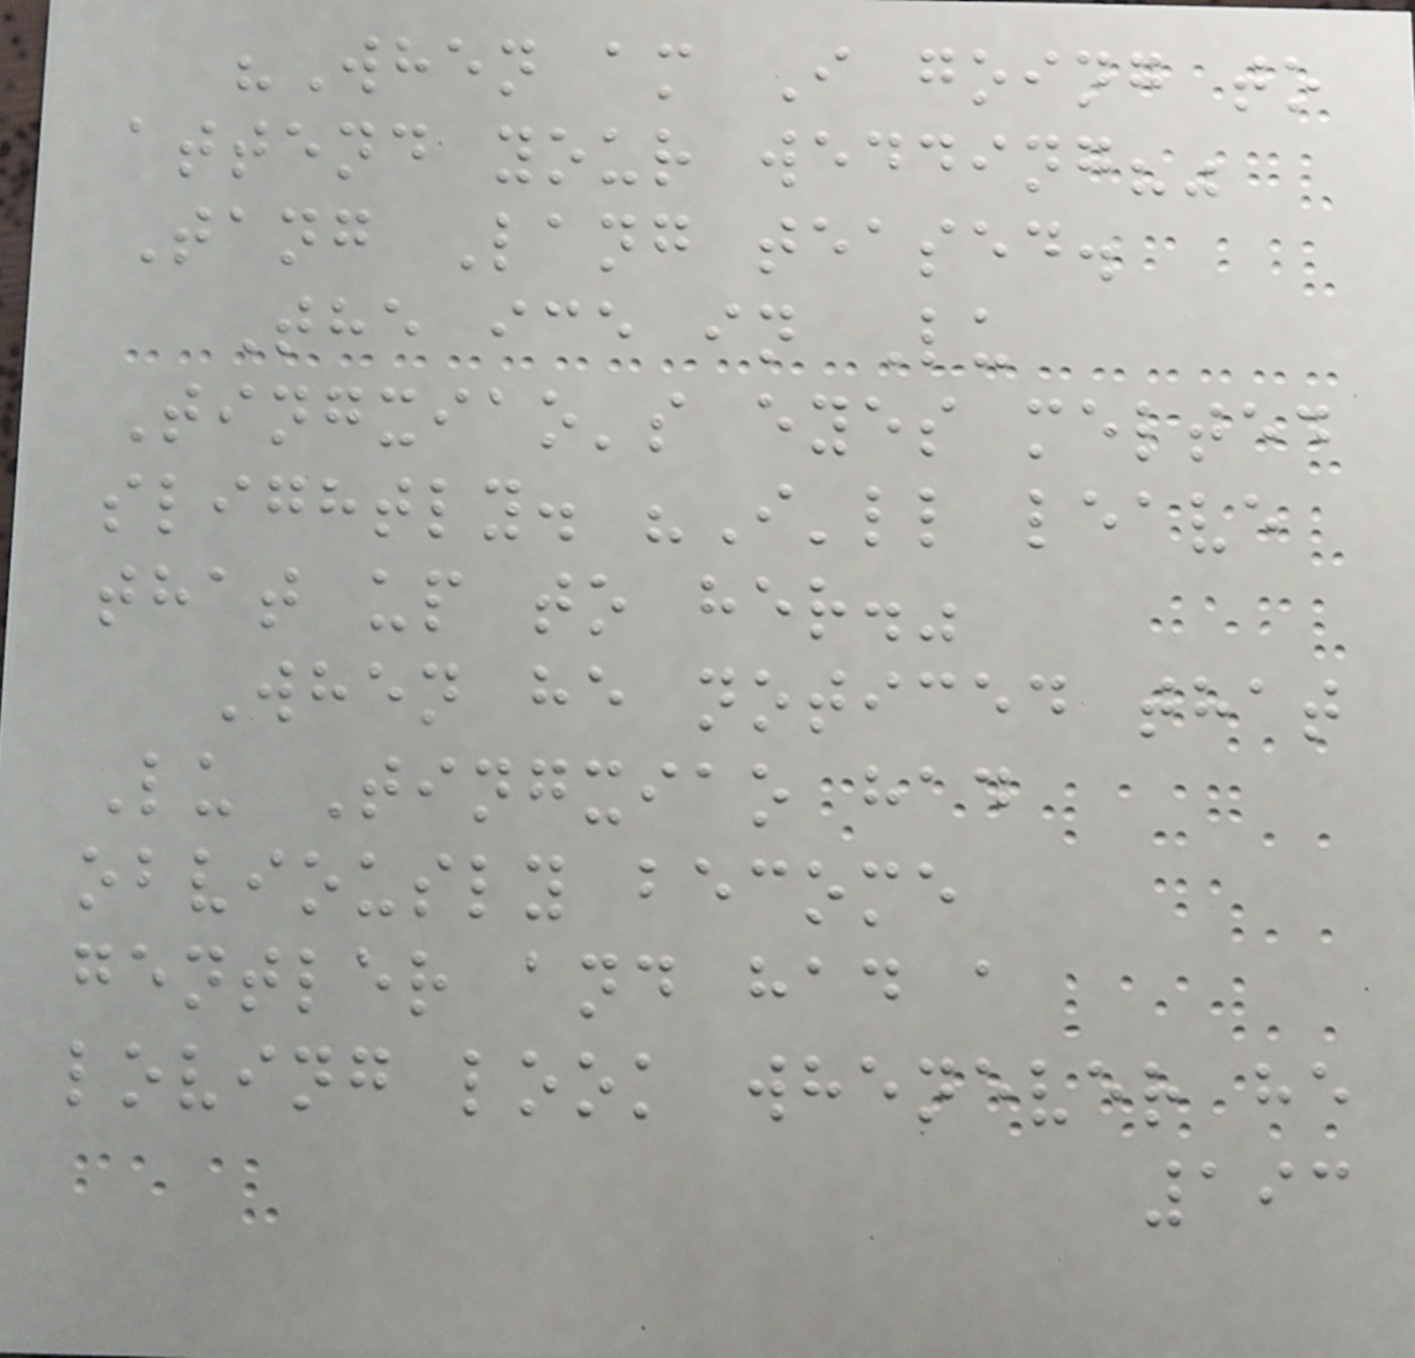"When am I going to
attend your wedding?"
Tang Lang teased.
The ice in Lu
Tingxiao's eyes melted
slightly. "I'll leave
that up to her."
When he noticed that
Lu Tingxiao had
obviously become
gentler and had a
loving look whenever he
193
